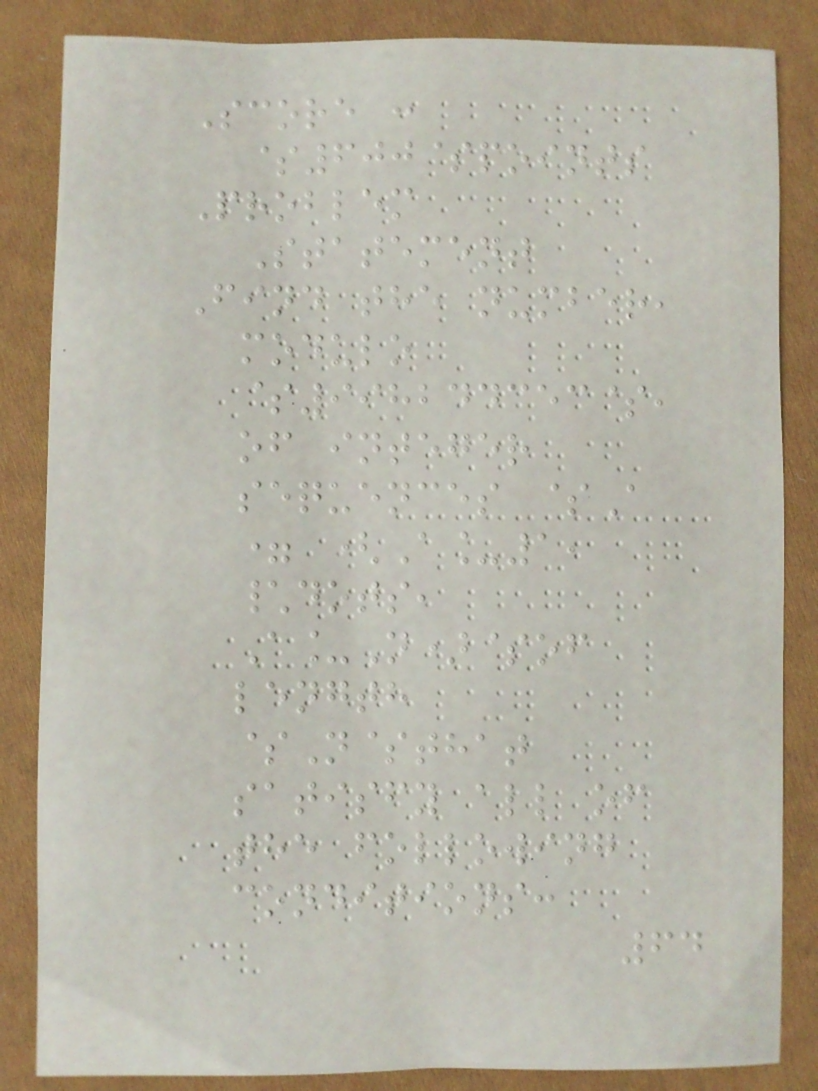Score :
$600$points
Problem
Statement
Find the number,
modulo
$998244353$,
of integer
sequences $A
= (A_1,
\dots,
A_N)$of
length
$N$that
satisfy all of
the following
conditions:
64
